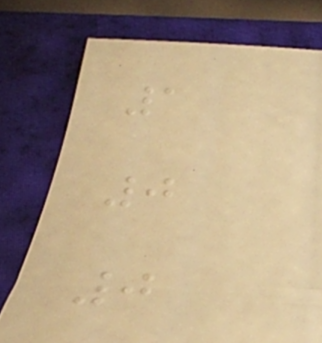1
0
0
